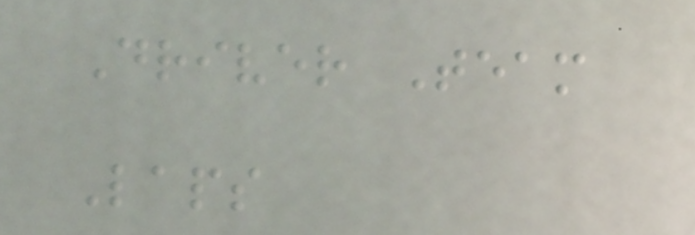Driver Team
Laps
